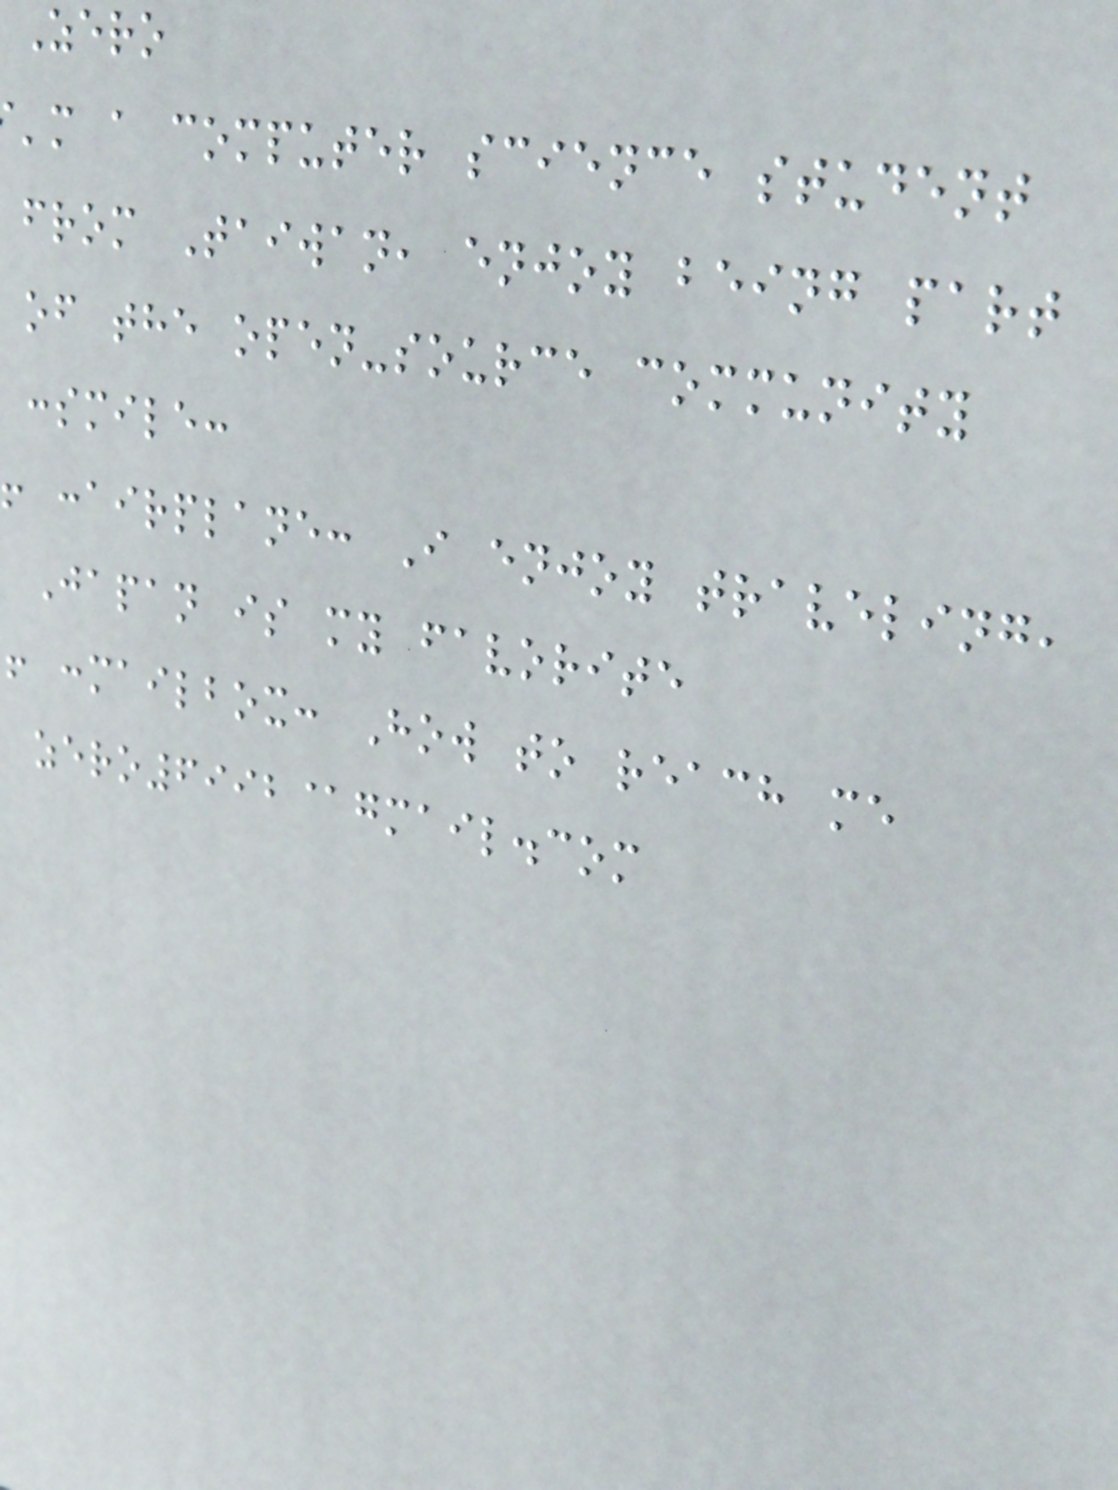Zero
'm a computer science student
from Taiwan, enjoy being part
of the open-source community
:smile:
:airplane: I enjoy traveling,
Japan is my favorite
:mailbox: How to reach me
zero6992@gmail.com
